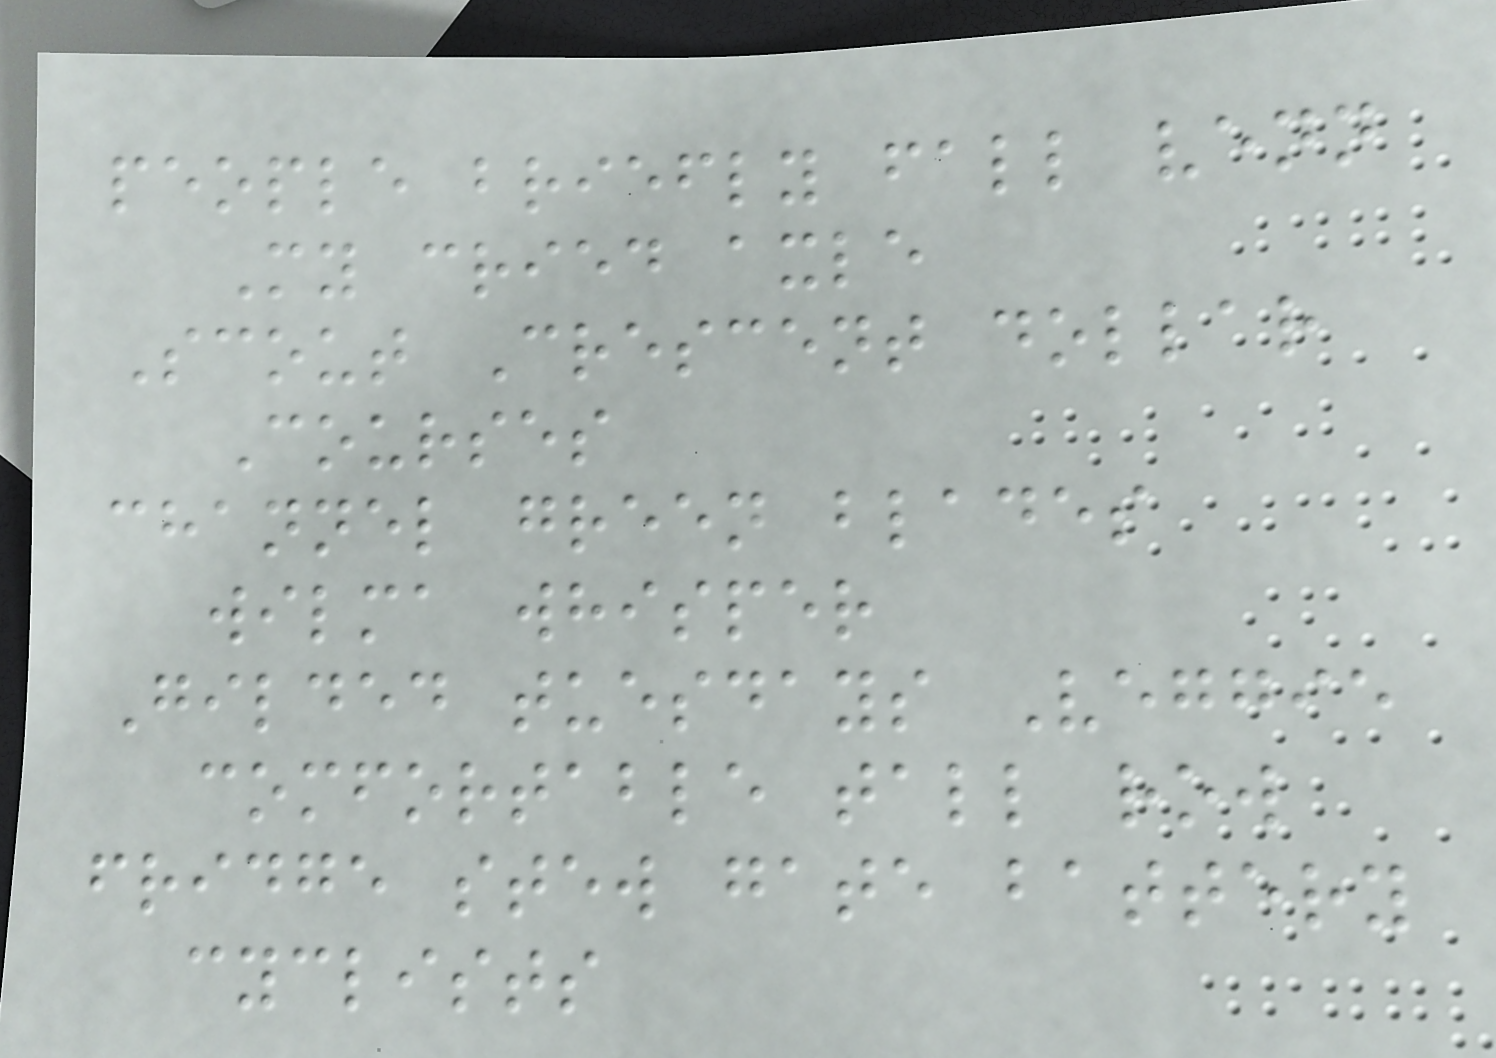people briefly fall venn
My cried axle
Scout Crescent dollar
Courses
channel green blades
wilma whisper
Gilded tuesdays Veggie
comfortable tall row
fridge stew gate battery
cyclists
